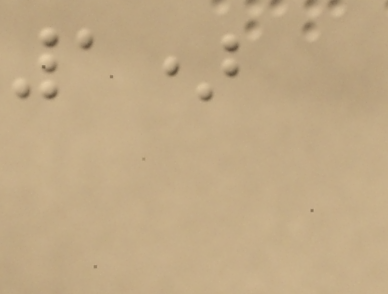1)
